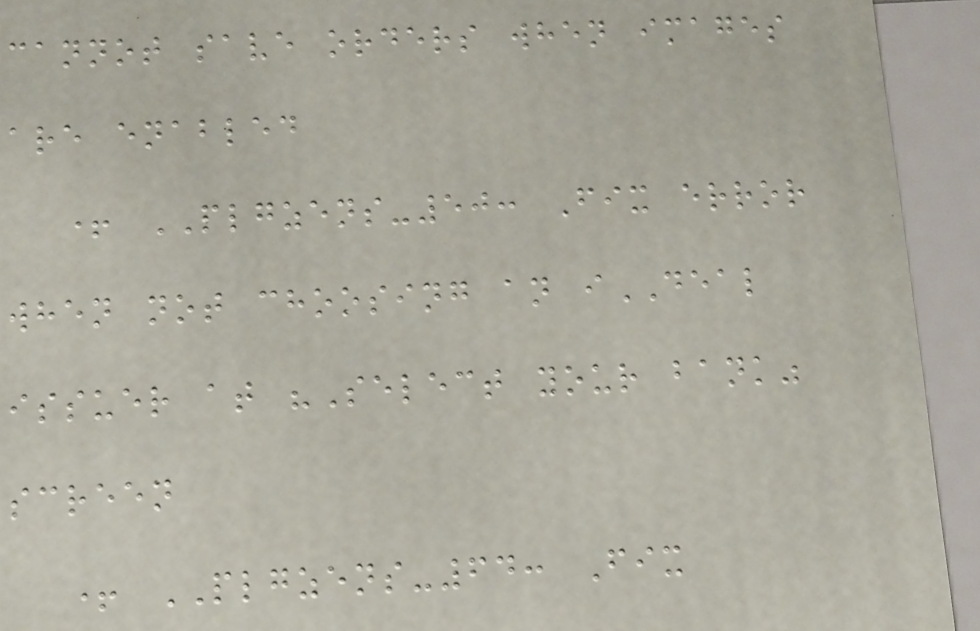cannot save orders when images
are enabled
+ PLGZENS-50: Fix error
when not choosing an iDEAL
issuer at "Select your bank"
screen
+ PLGZENS-64: Fix
